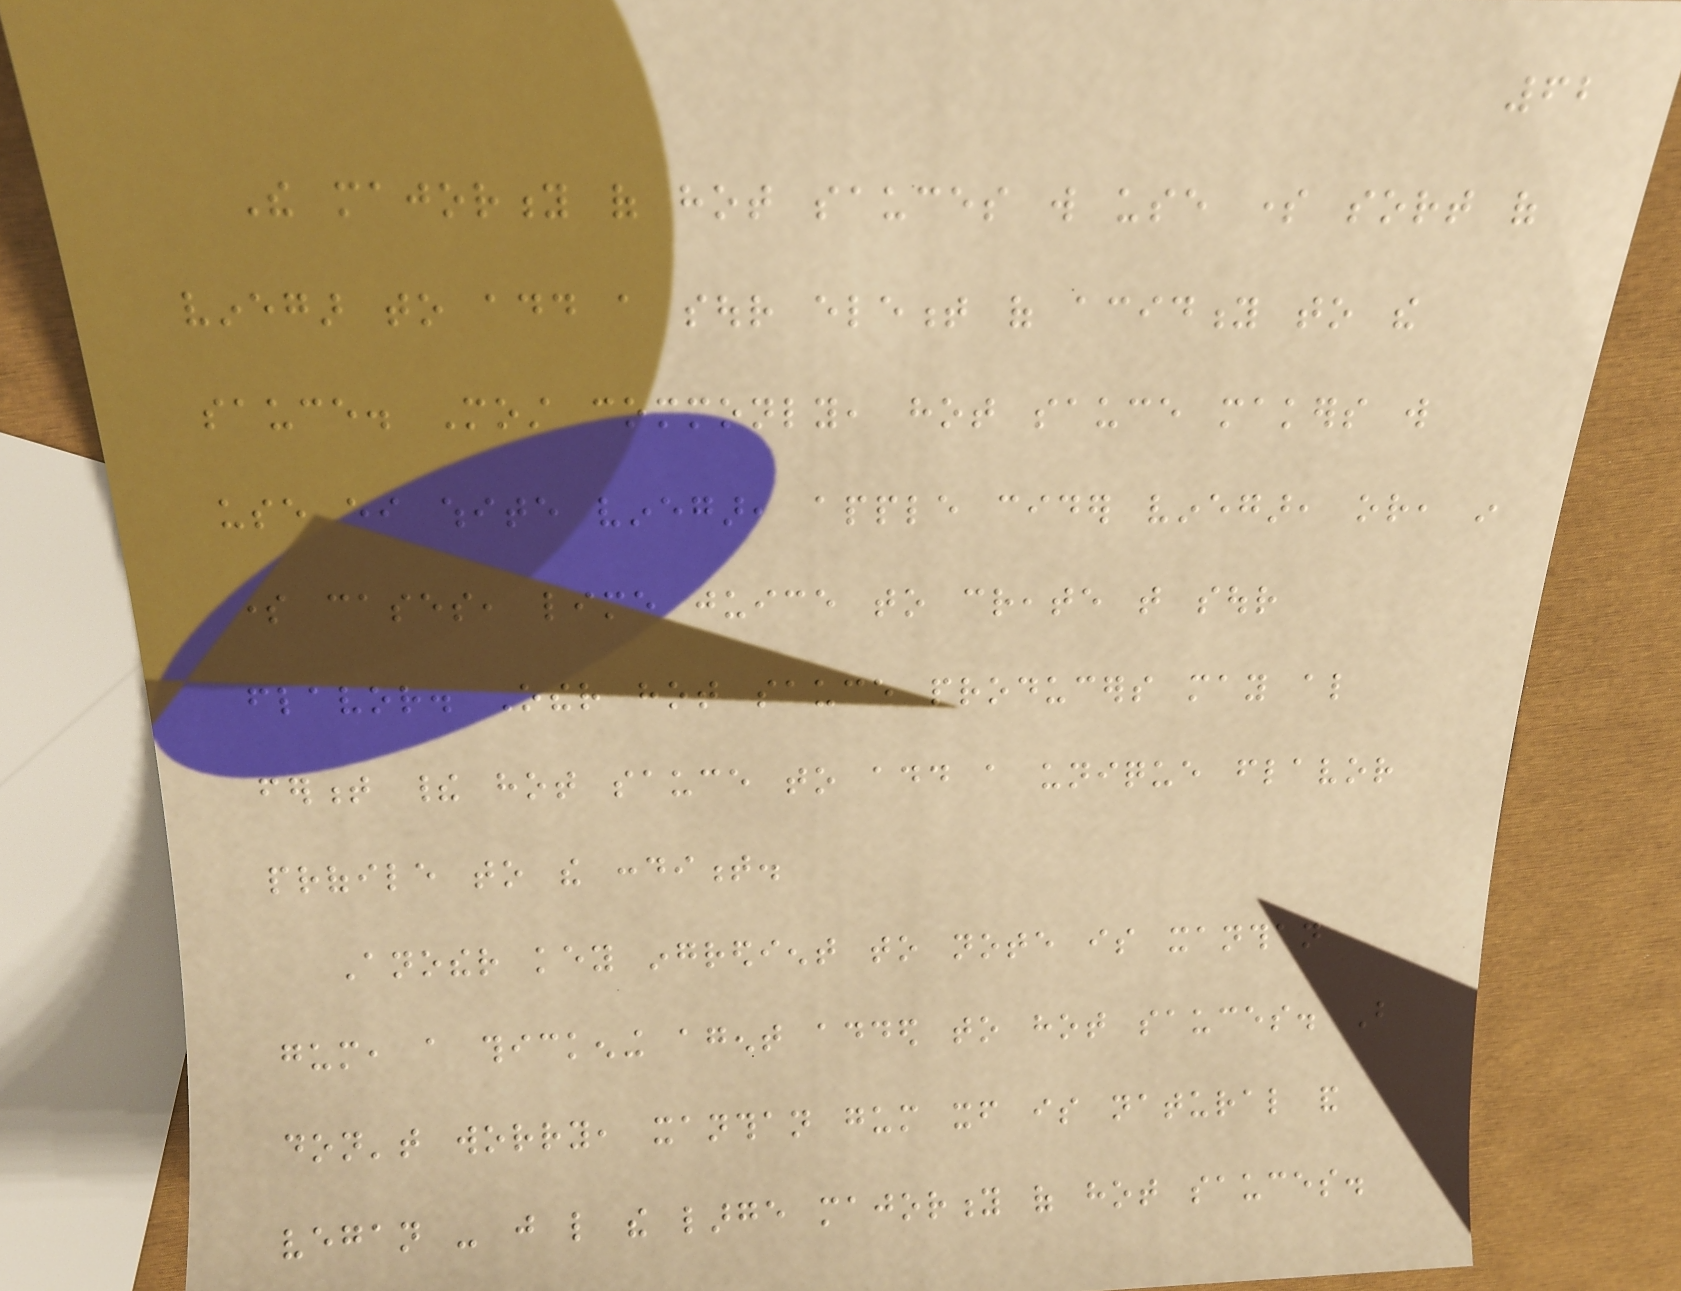62
The majority of hot sauces will use some sort of
vinegar to add a sour element of acidity to the
sauce. Most commonly, hot sauce makers will
use either white vinegar, apple cider vinegar, or, in
some cases, lime juice to create that sour
flavor. Other hot sauce producers may also
ferment their hot sauce to add a unique flavor
profile to the condiment.
Another key ingredient to note is xanthan
gum, a thickening agent added to hot sauces. But
don't worry, xanthan gum itself is natural and
vegan - just like the large majority of hot sauces.
